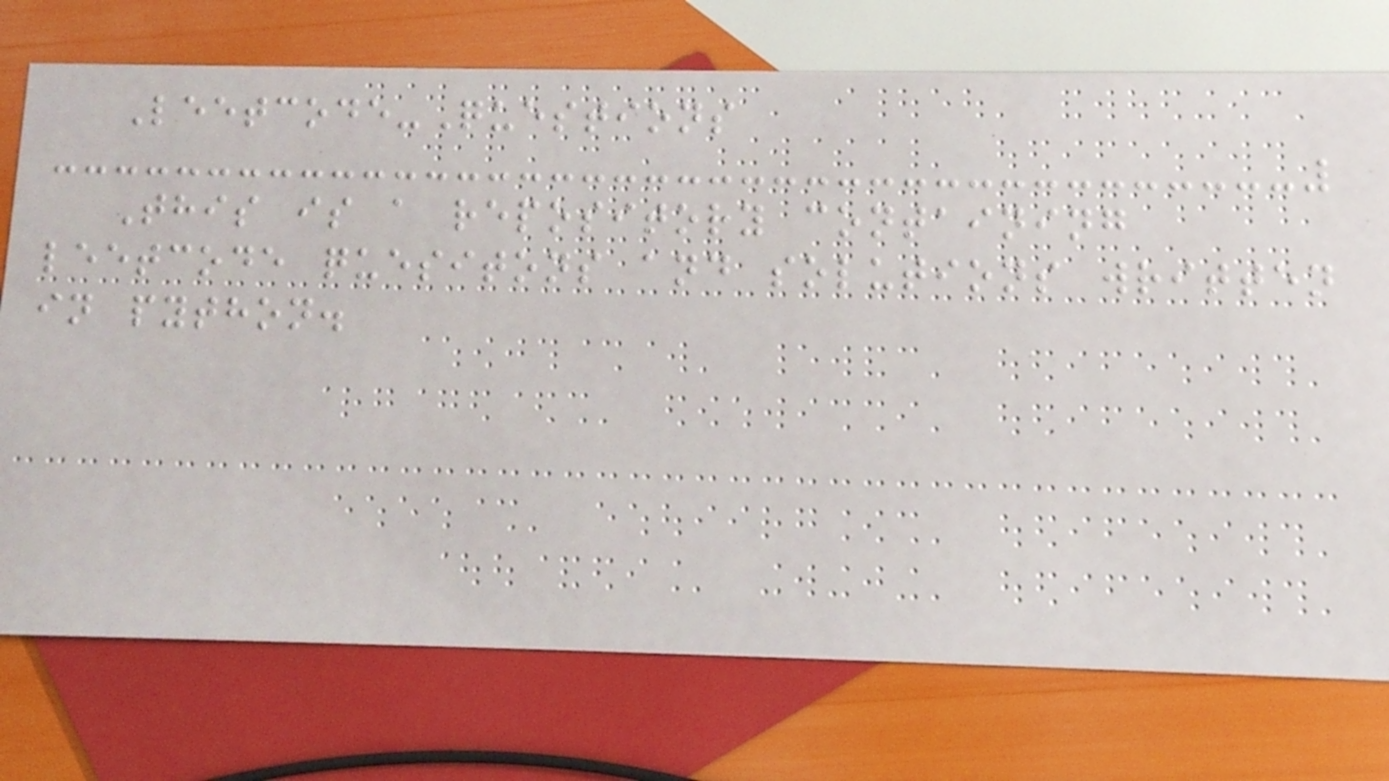Leetcode-Questions
This is a repository containing
leetcode quesitons and solutions written
in python.
